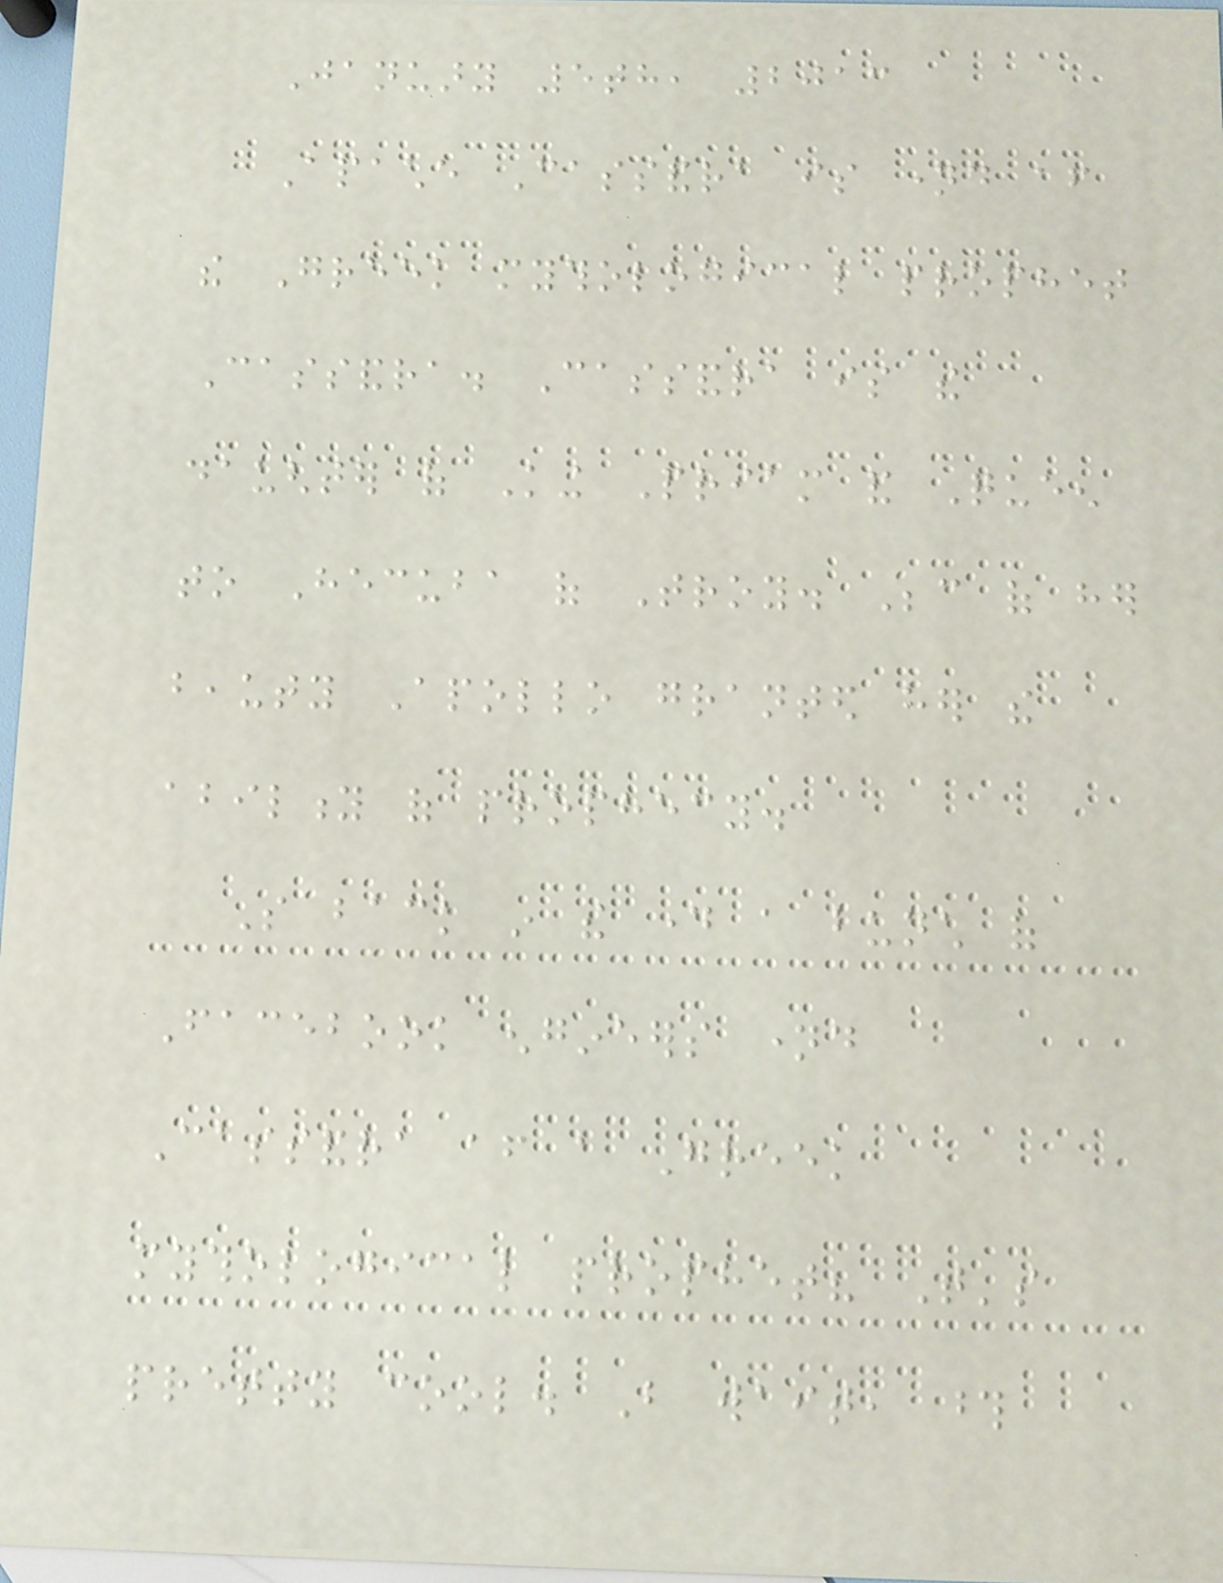January 5th, 2013
Apache Cassandra is named after
the Greek mythological prophet
Cassandra. Cassandra is the
daughter of King Priam and Queen
to Hecuba of Troy. Because of her
beauty Apollo granted her the
ability of prophecy.
So back in the day a bunch of
Facebook engineers named
Cassandra after a Greek
mythological prophet? That's
pretty cool. But wait, those
